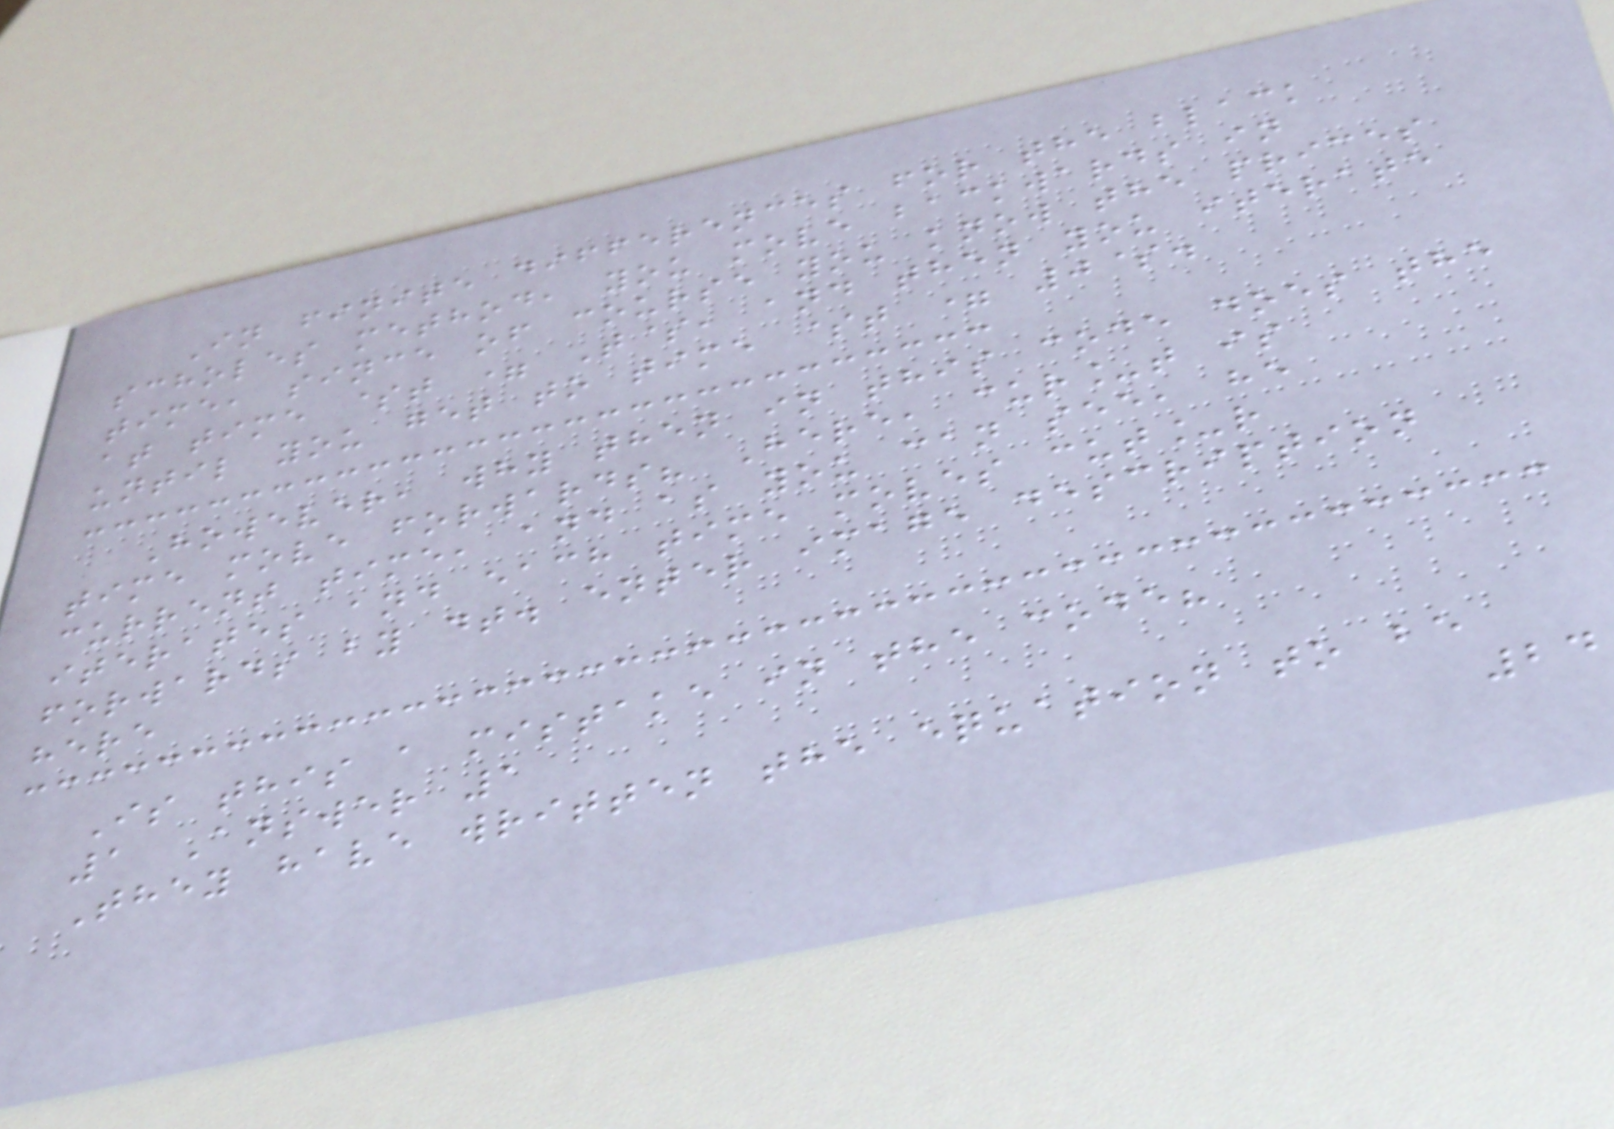In finite differences for the black
scholes method, you move backwards in
time, since of course you know the prices
at time $t = T$, and then you iterate
until you get to time $t = 0$.
However, why then in this code does the
time move forwards? Here, cur_t is
current time, and as you can see, he
iterates and each time moves cut_r
forwards by dt. enter image description
here
Is this a mistake in the code?
1 Answer 1
They have written the equation to be
24
